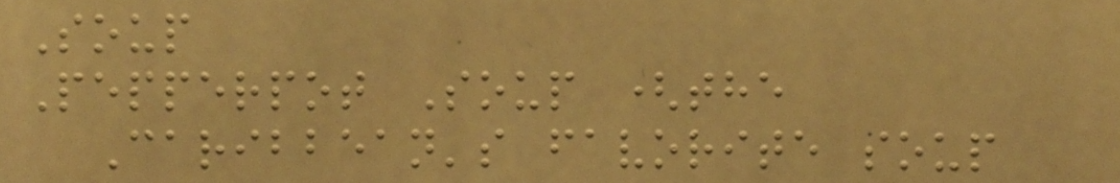Soup
Pepperpot Soup (the
Caribbean's favorite soup
